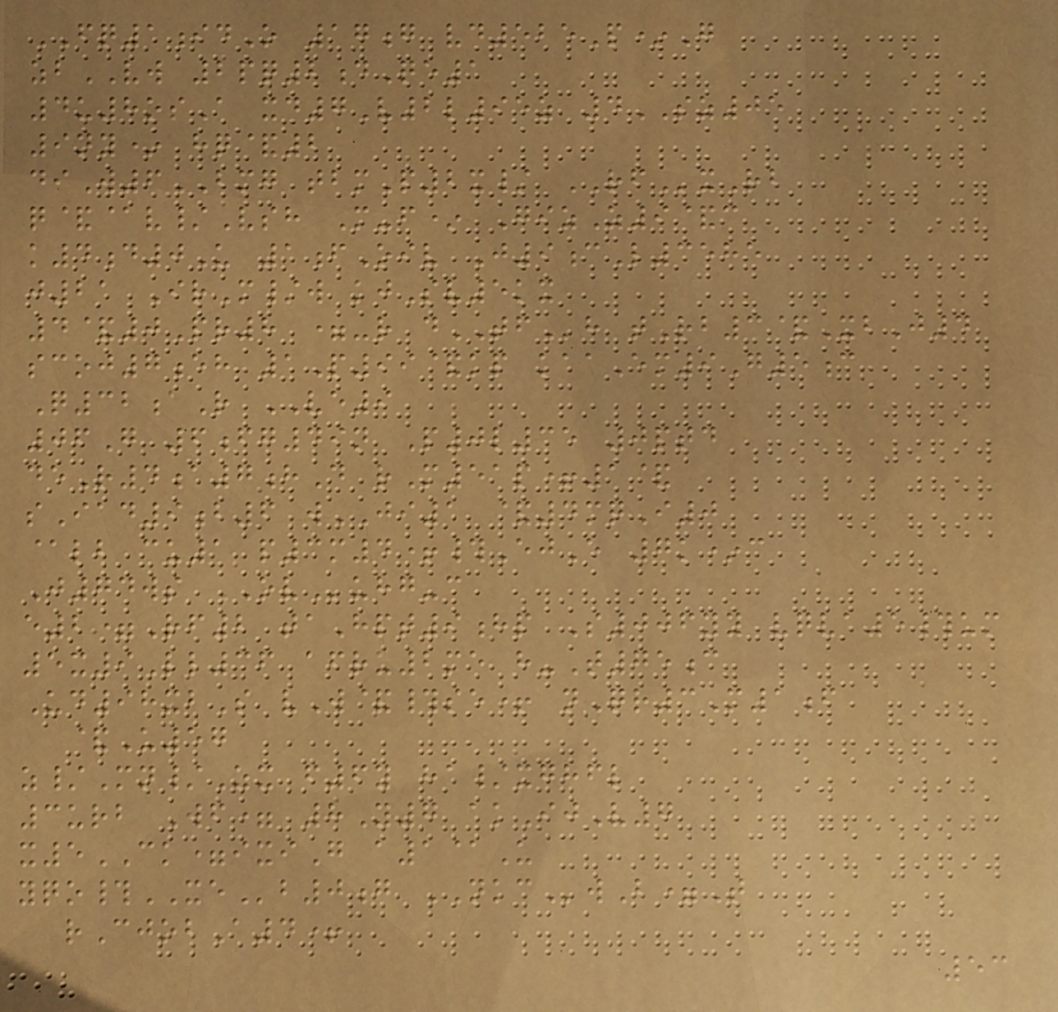FQ1idO 17g vd525P*G
zbVW 2pq2dQe1
4u8osA xd7V2l95z 4SZ05
9ny* hq&2
diW6BMG tbmP2x/ RFxRb
q&@v/Vsh M-f* GizZ9&c
k4d0U 1fOiv J9cL3585
j21 IrM/w kjSv5kx
4&0Pr8 =-r dTFh tRb3&XbJ4
scoj7eh 1P99&kp kaaEm9G5c
Q32aR VE9
06G 6fg49n P0l35 0ptd
deR4a7hD rM51p+1&
sIad9b6 wJI1 &4mqI0
@lb cu1 p3m4+#EjE 7k*c
J74ws OVuhg-c
e2=Rf2 taHpt9hp S006yy vqva5#um
5x9Ll36 afru2me h-T75c
Ud98xbS vW&#se+ nQr3M1f
&U57
z/Mn/Zx f6y ha/xghfl
3urb Wf= 8Y7 akIjV7
x5CK=ixiG a1@U
yqo#XEb0g NKCwB=T
rCjobA4+
53
